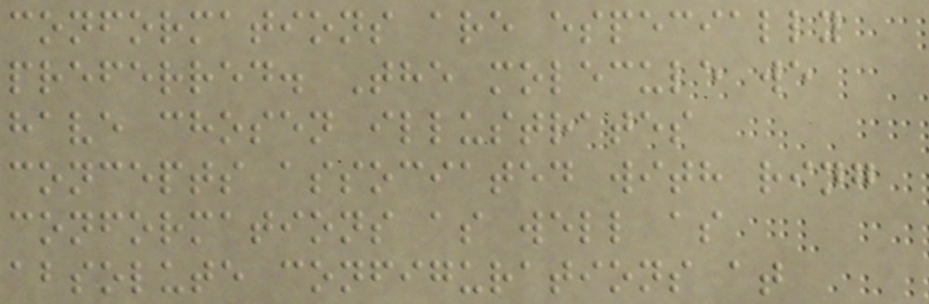conformations are especially
preferred. The molecule we
have chosen illustrates
concepts associated with ring
conformations as well as
absolute configurations at
